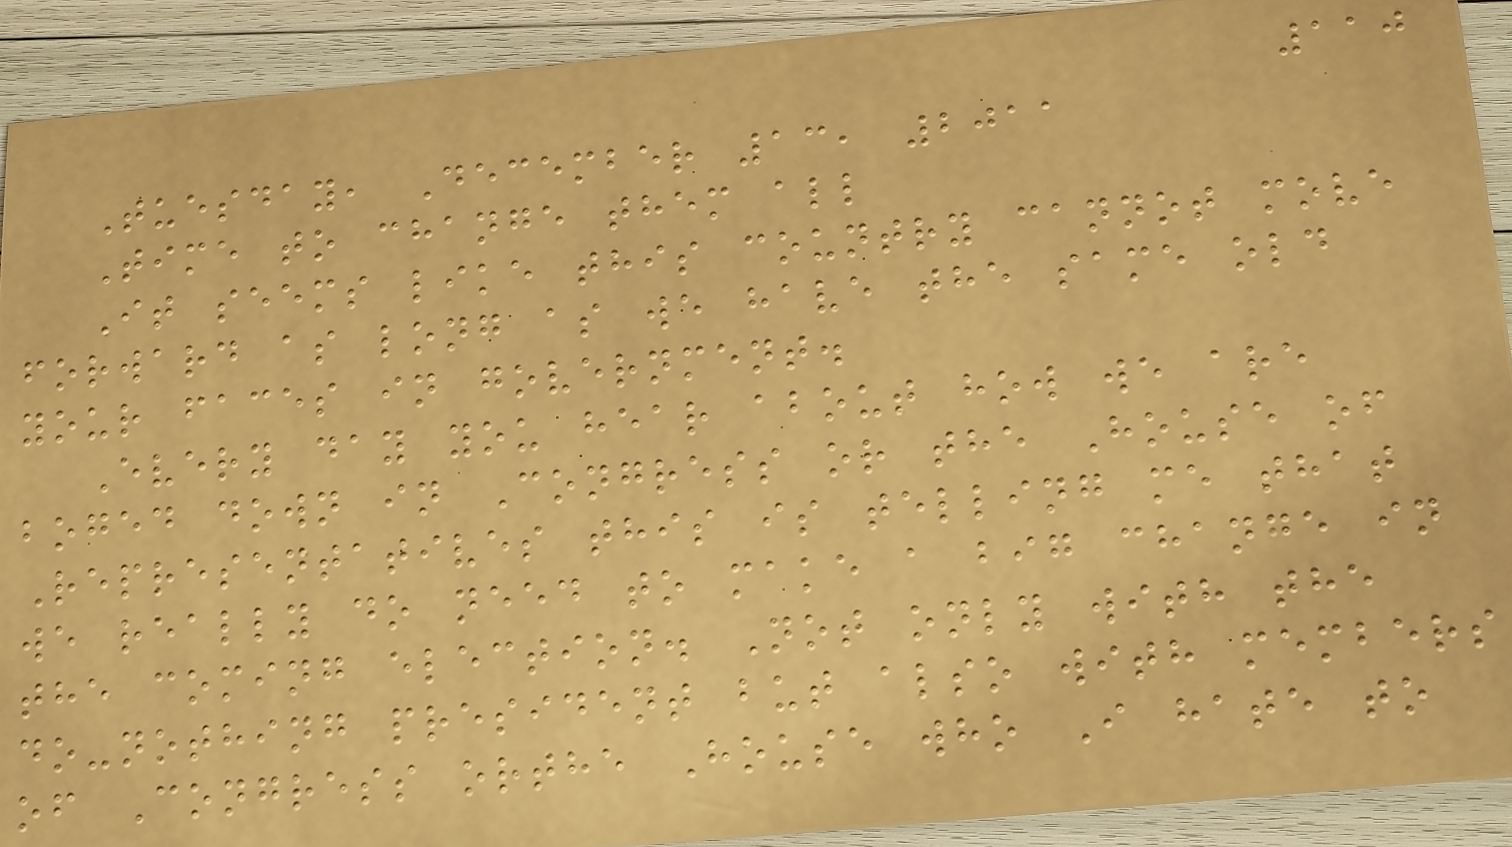110
Tuesday, December 13, 2011
Time to change them all
It seems like this country cannot move
forward as long as we have the same old
your faces in government.
Every day you hear about how we are
boged down in Congress or the House of
Representatives this is telling me that
we really do need to make a big change in
the coming election. Not only with the
do-nothing president but also with members
of Congress orthe House who I hate to
